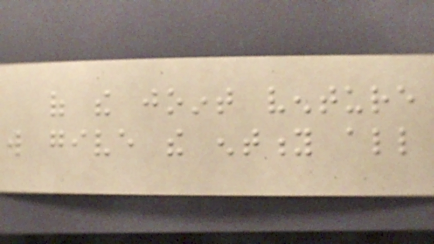of the joint venture
will give the entity all
